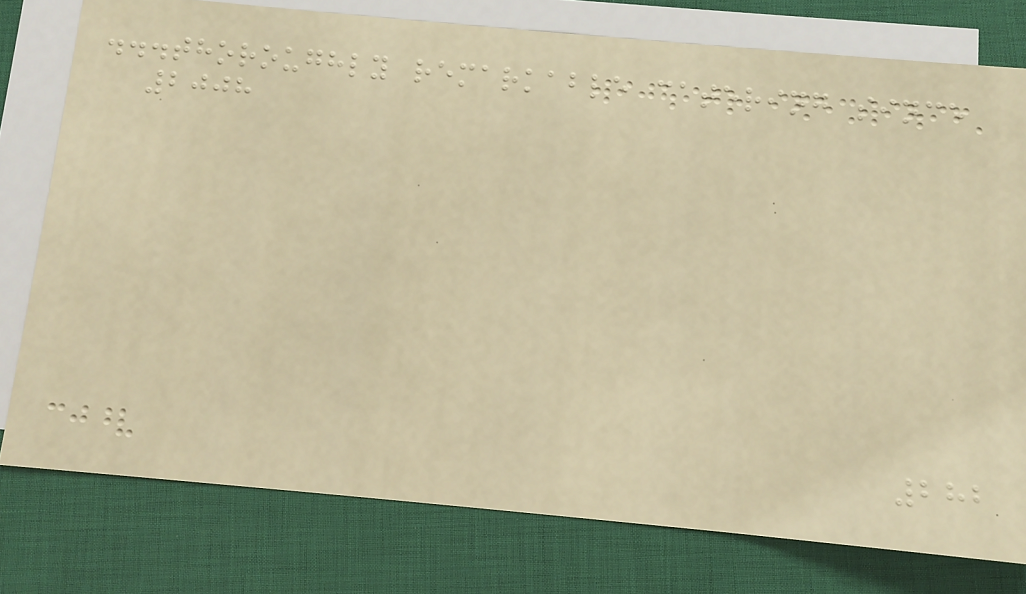...thoroughly remarkable catering since
2008
282
